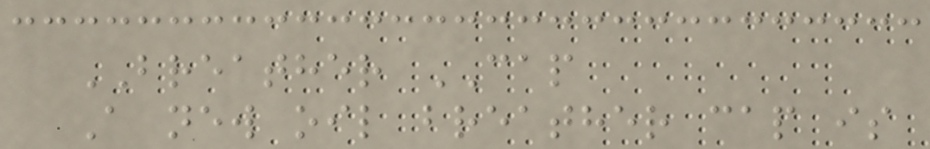BREATHER CAP
A new oil breather cap is
